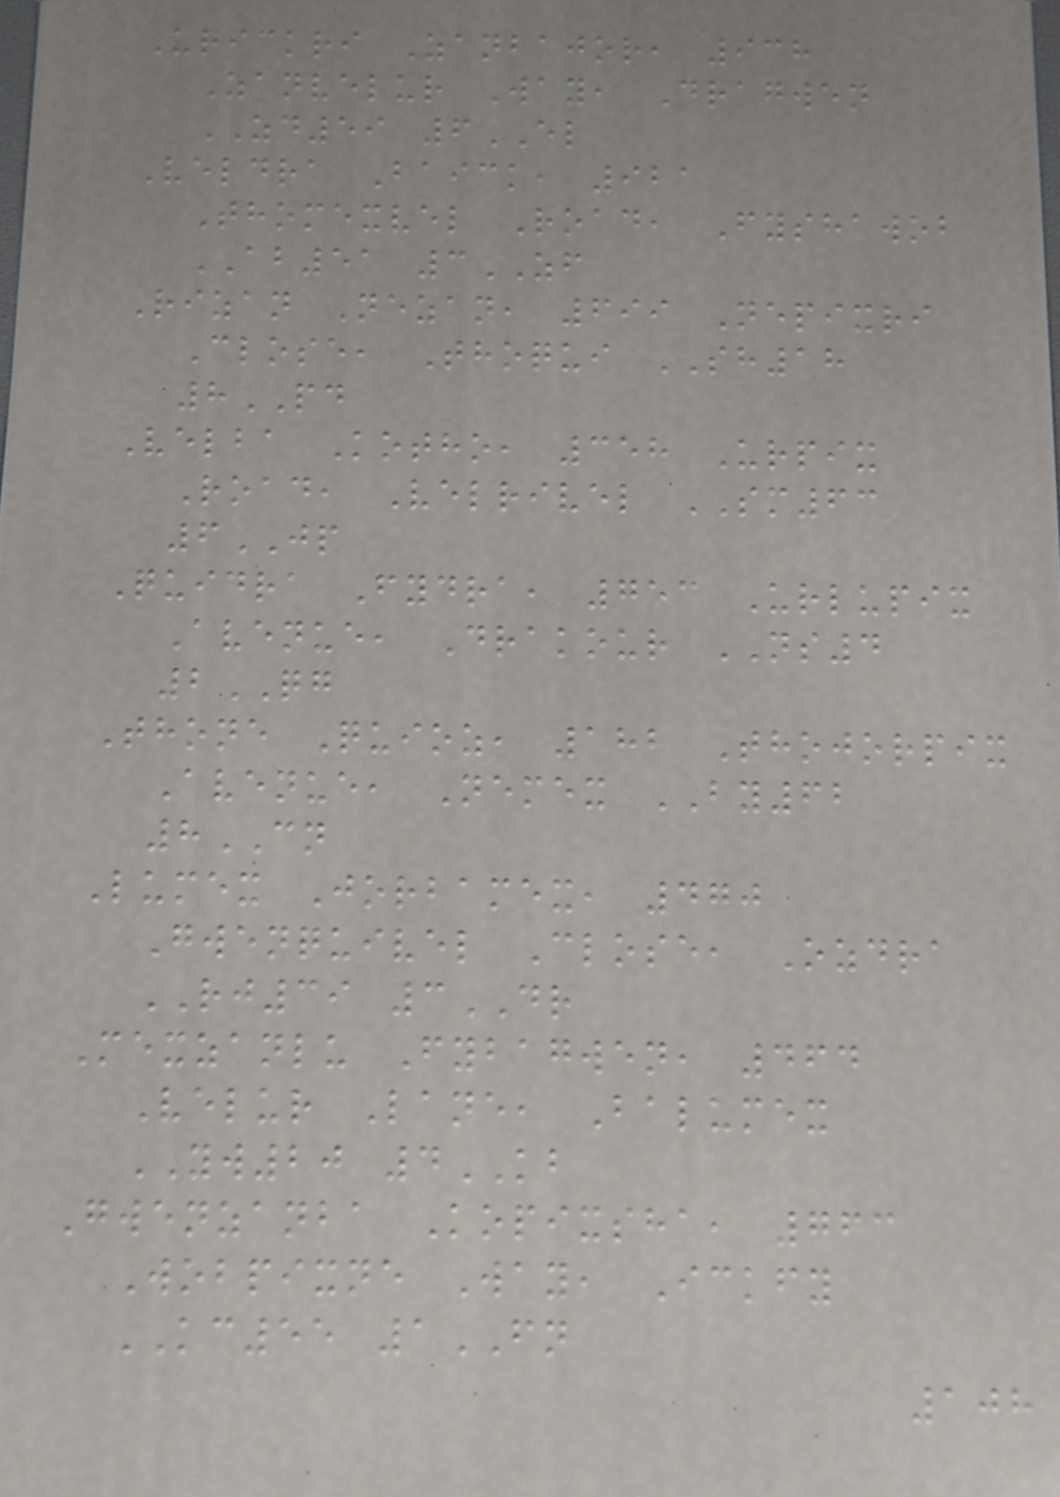Urickri Zanbajor, 938
Zanvelur Way, Dragwen
ZD59 6EL
Veldra Baick, 921
Thomexvel Road, Fyshawob
AB51 3ZF
Rizan Nezan, 699 Nepixri
Close, Thoqui SH18
8PD
Velba Kotho, 358 Urpix
Road, Velrivel SM63
6JP
Quidra Fydra, 753 Urlupix
Avenue, Drakour NS4
2QG
Thone Quioz, 182 Thojorpix
Avenue, Nemex BY62
8CN
Lumex Jorbamex, 470
Gwenquivel Close, Ozdra
RJ39 3DR
Mexzanlu Fybagwen, 464
Velur Lane, Balumex
YW20 4KB
Gwenzanba Kopixsha, 763
Wobpixne Way, Ickfy
KC55 1FN
108
